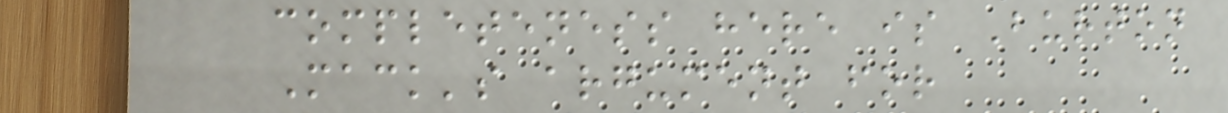completeness here is Burton
Mack's argument for
